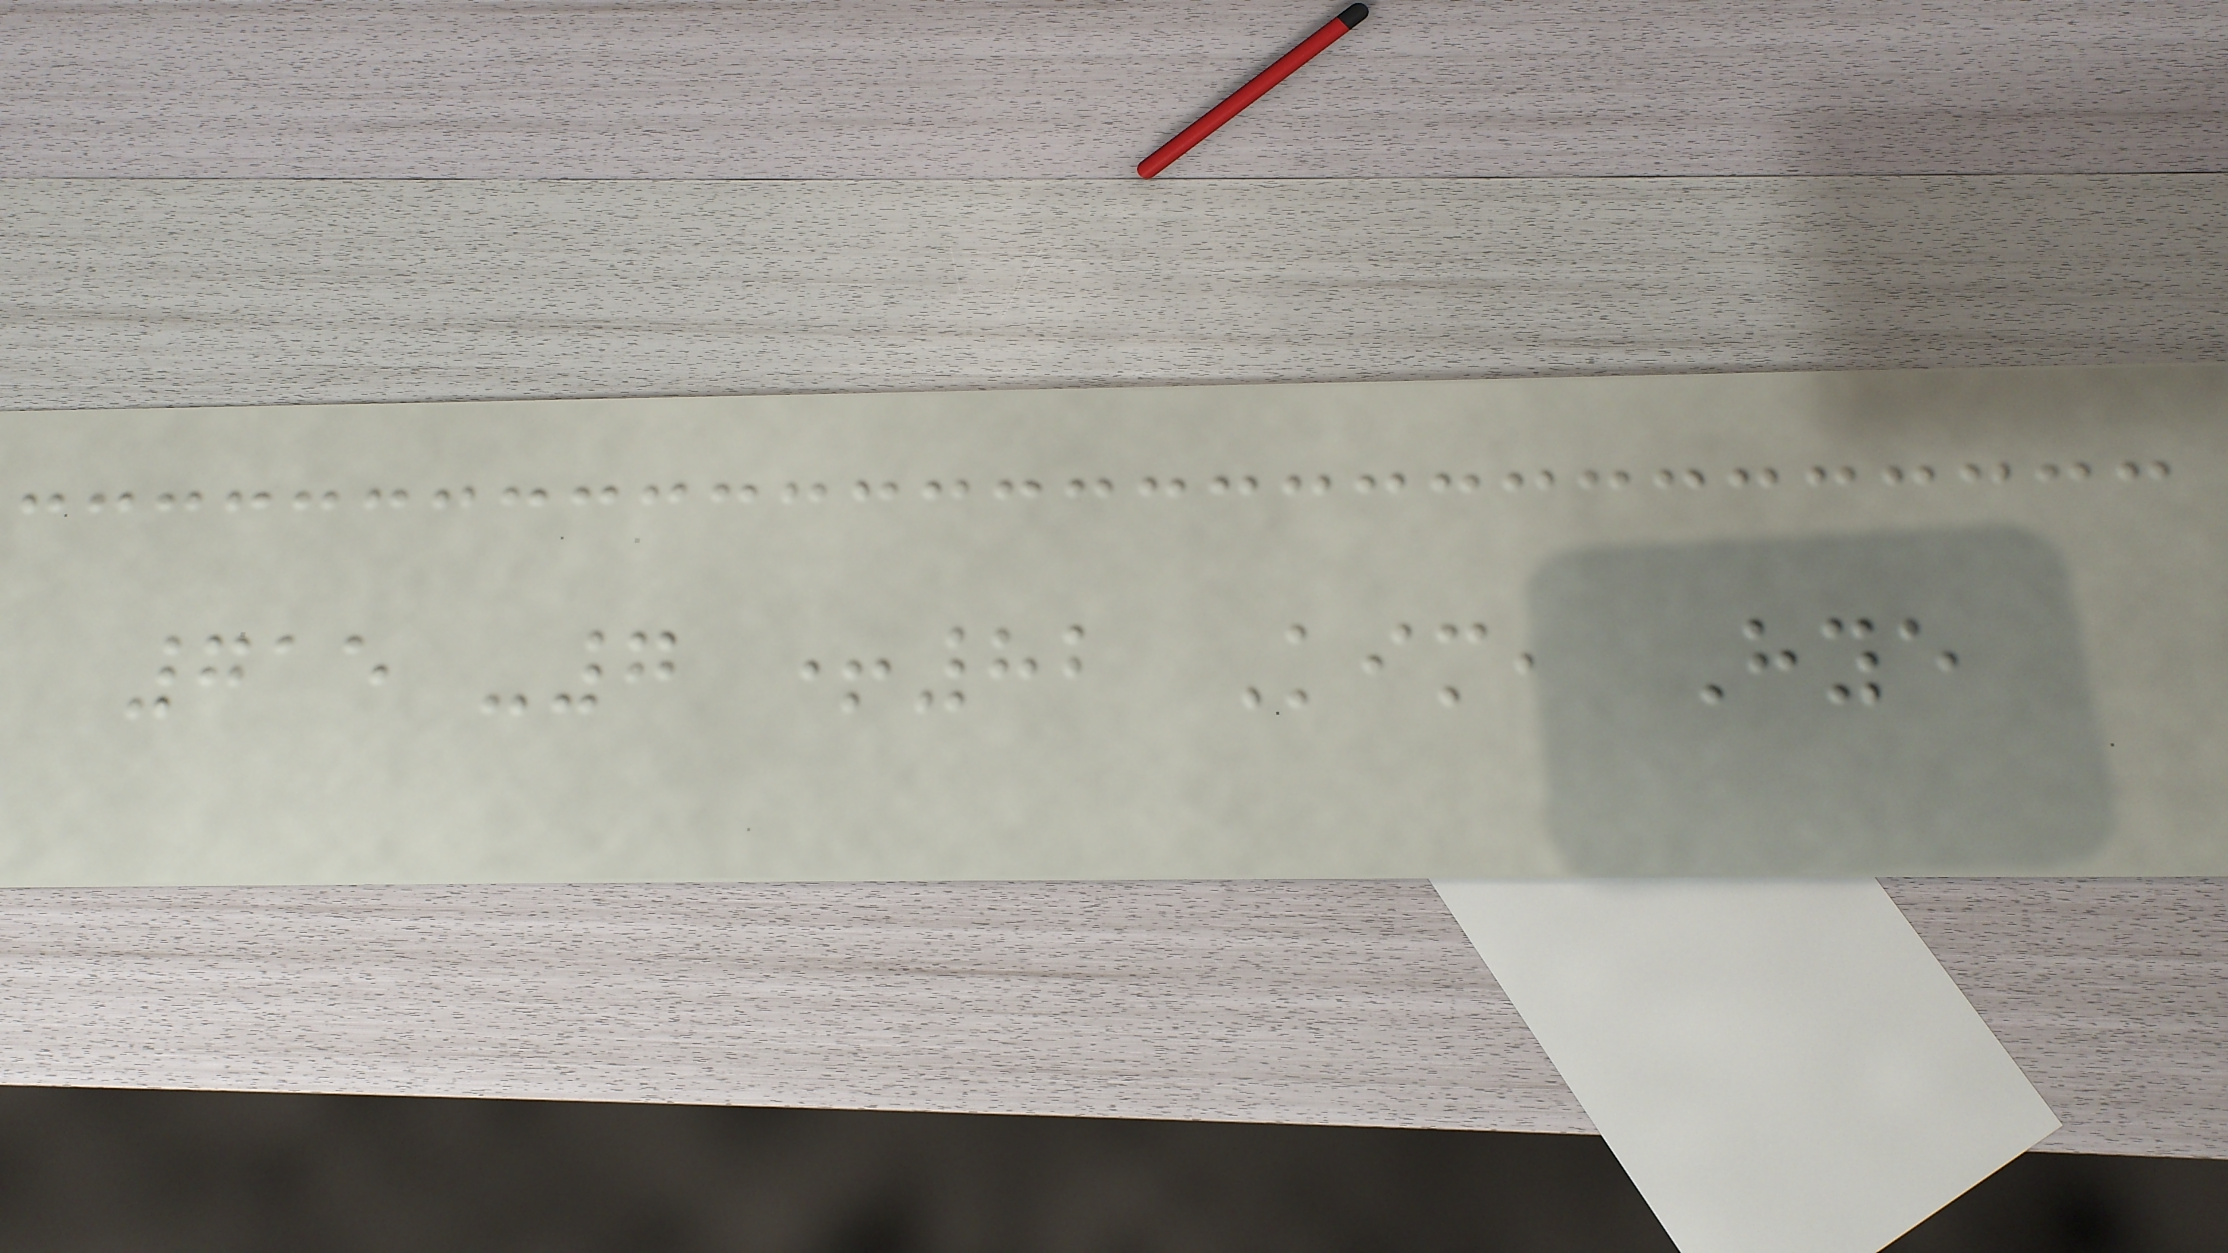715 -7 +82 Kim, Hye
